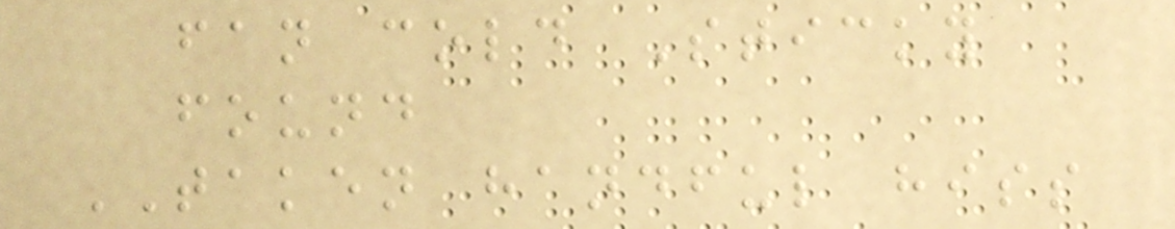fan cold Sticky
found
TAKEN handful hiss
